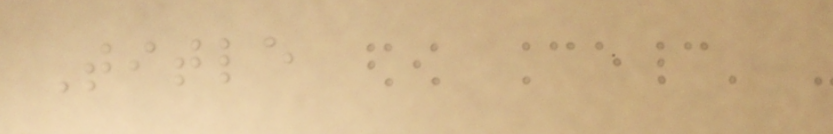Title
